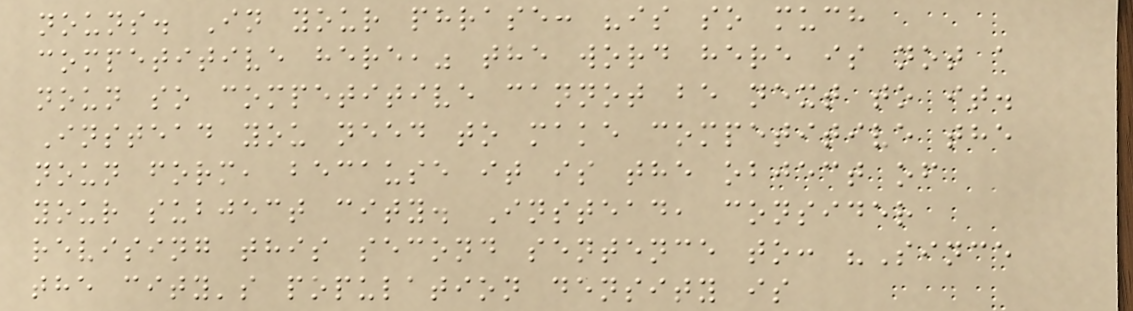nouns. In your phrase: "is so much
competitive here," the word here is not a
noun so competitive cannot be next to it.
Instead you need to make competitive the
noun form, because it is the object of
your subject city. Instead, consider
revising this second sentence to: "Since
the city's population density is
